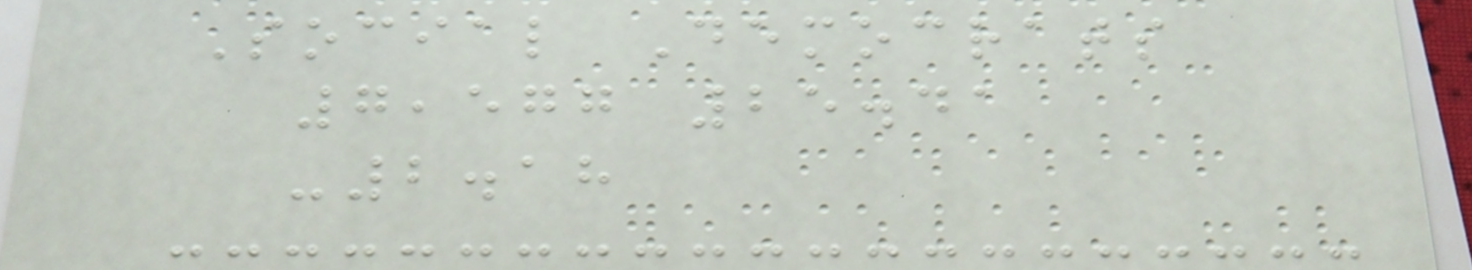Social Democrats
7,577 25.41
-2.18
